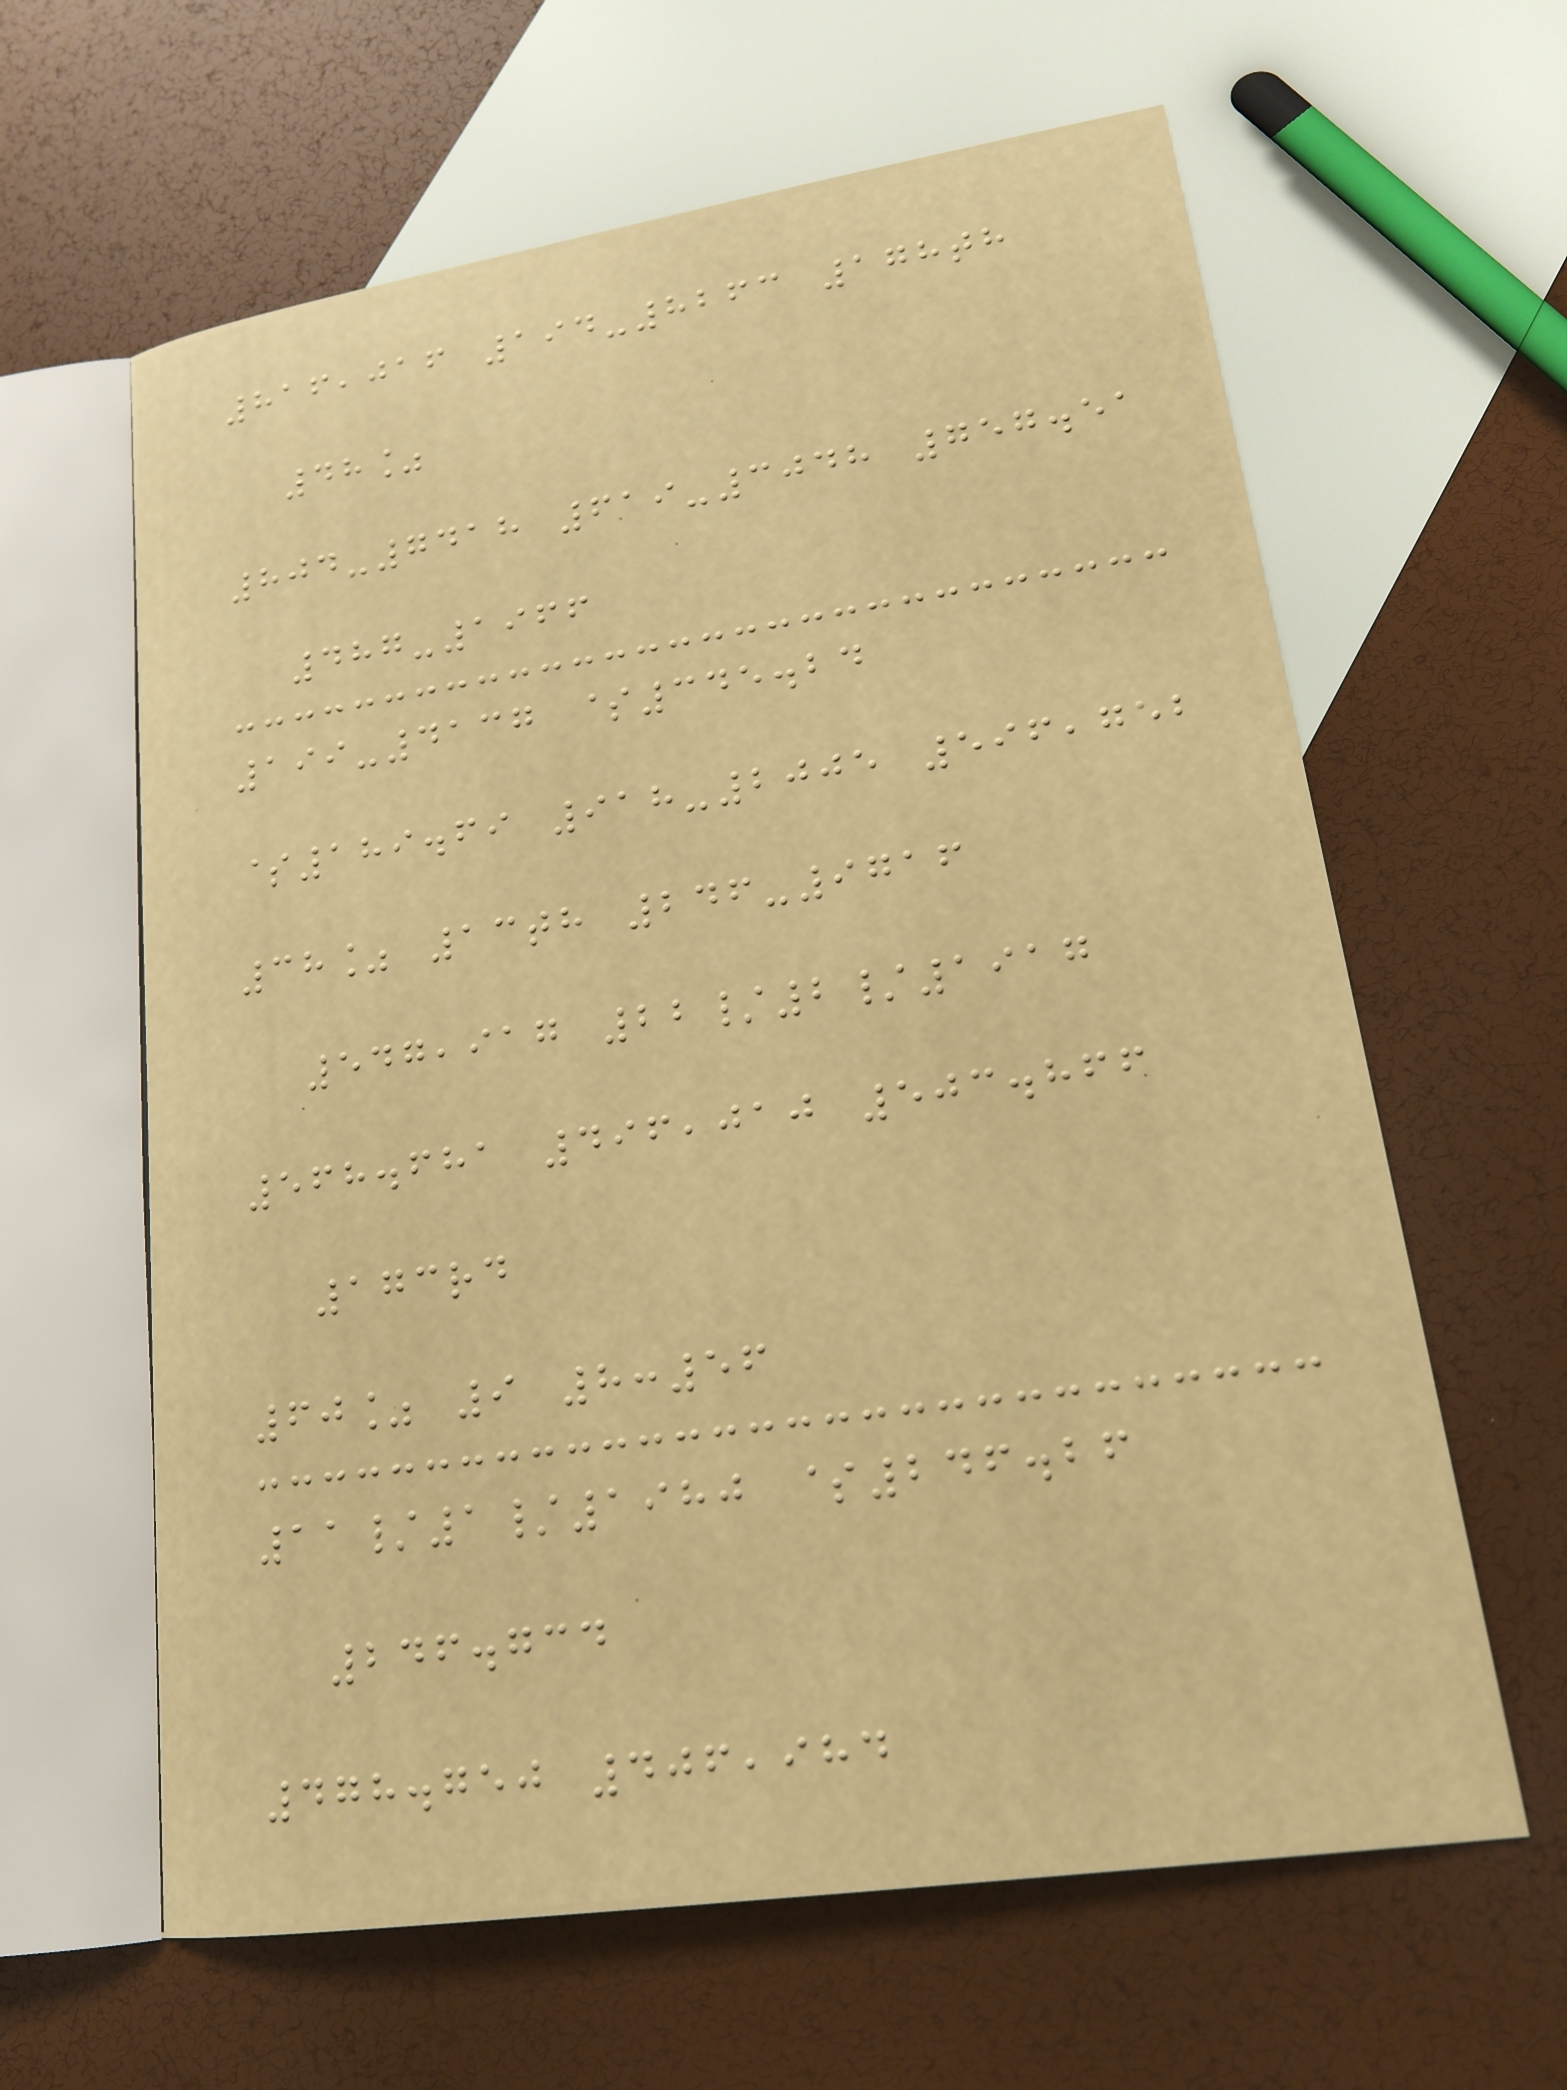816,016 194-8263 178th
48%
804-7418 619-3048 757.51
487-1966
199-4137 $345.24
$189.69 918-2005 596,752
38% 13th 246-9716
547,917 22/2/1917
568.681 496,010 503.866
173rd
60% 9 8:56
11/1/1980 $246.26
246.734
478.750 406,984
